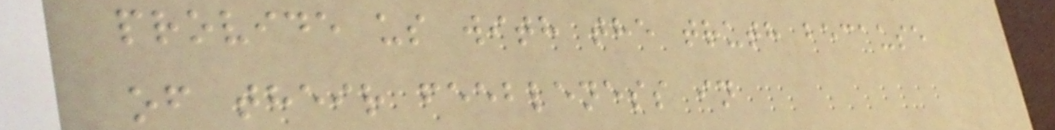provide us with the truth because
of their feebleness in
